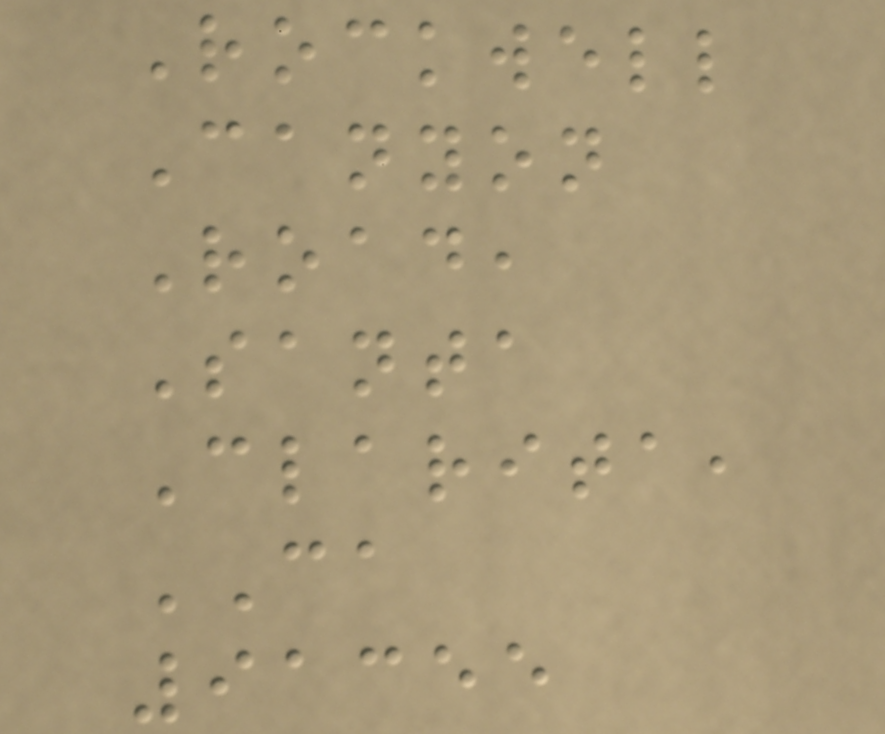Rockwell
Canyon
Road,
Santa
Clarita,
CA
91355
